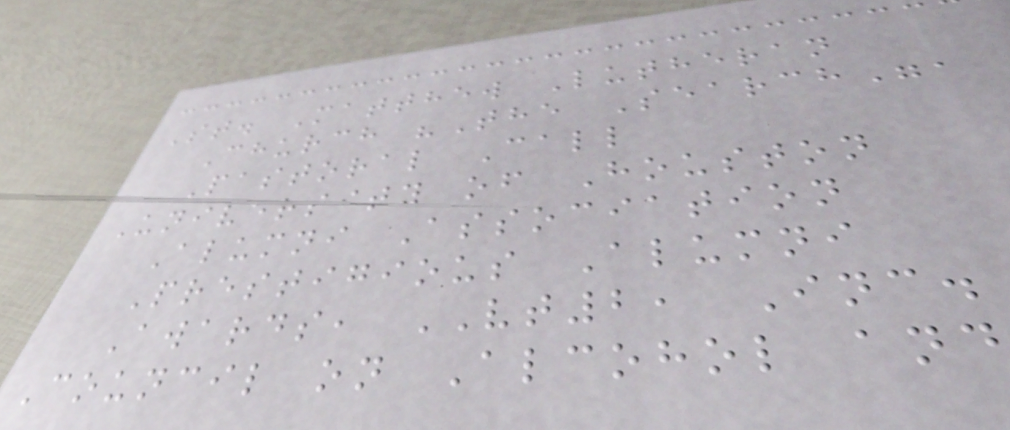St. Matthew Lutheran
Church "The Search",
Pastoral Call
University of Houston
Alumni Association
Prestigious Alumni
Awards, VT2, Inc.
Council on Alcohol and
